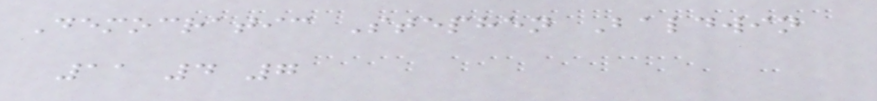Democratic Stephen Baldwin
11 4 7
